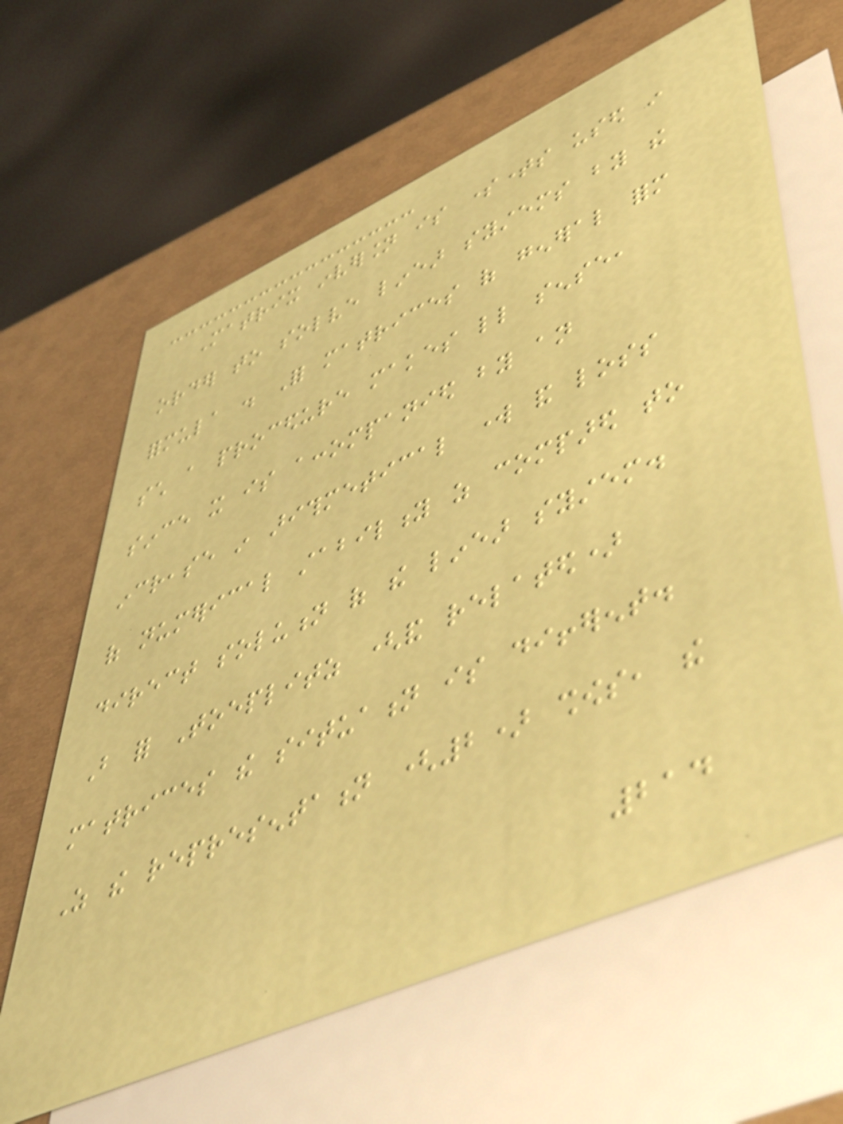Matrix inversion is sometimes used in
order to solve linear systems by the
formula . For matrices of general form
such a procedure makes little sense,
since it is accompanied by an
increase in arithmetical work and loss
of numerical stability as compared to
direct solution of the linear system.
But for Toeplitz (and related)
matrices the situation is different.
As the representation (2) shows, the
214
